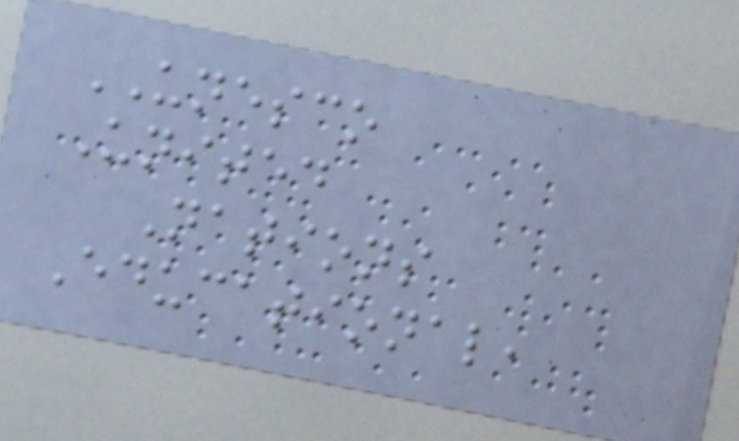UNESCO
United
Nations
Educational,
